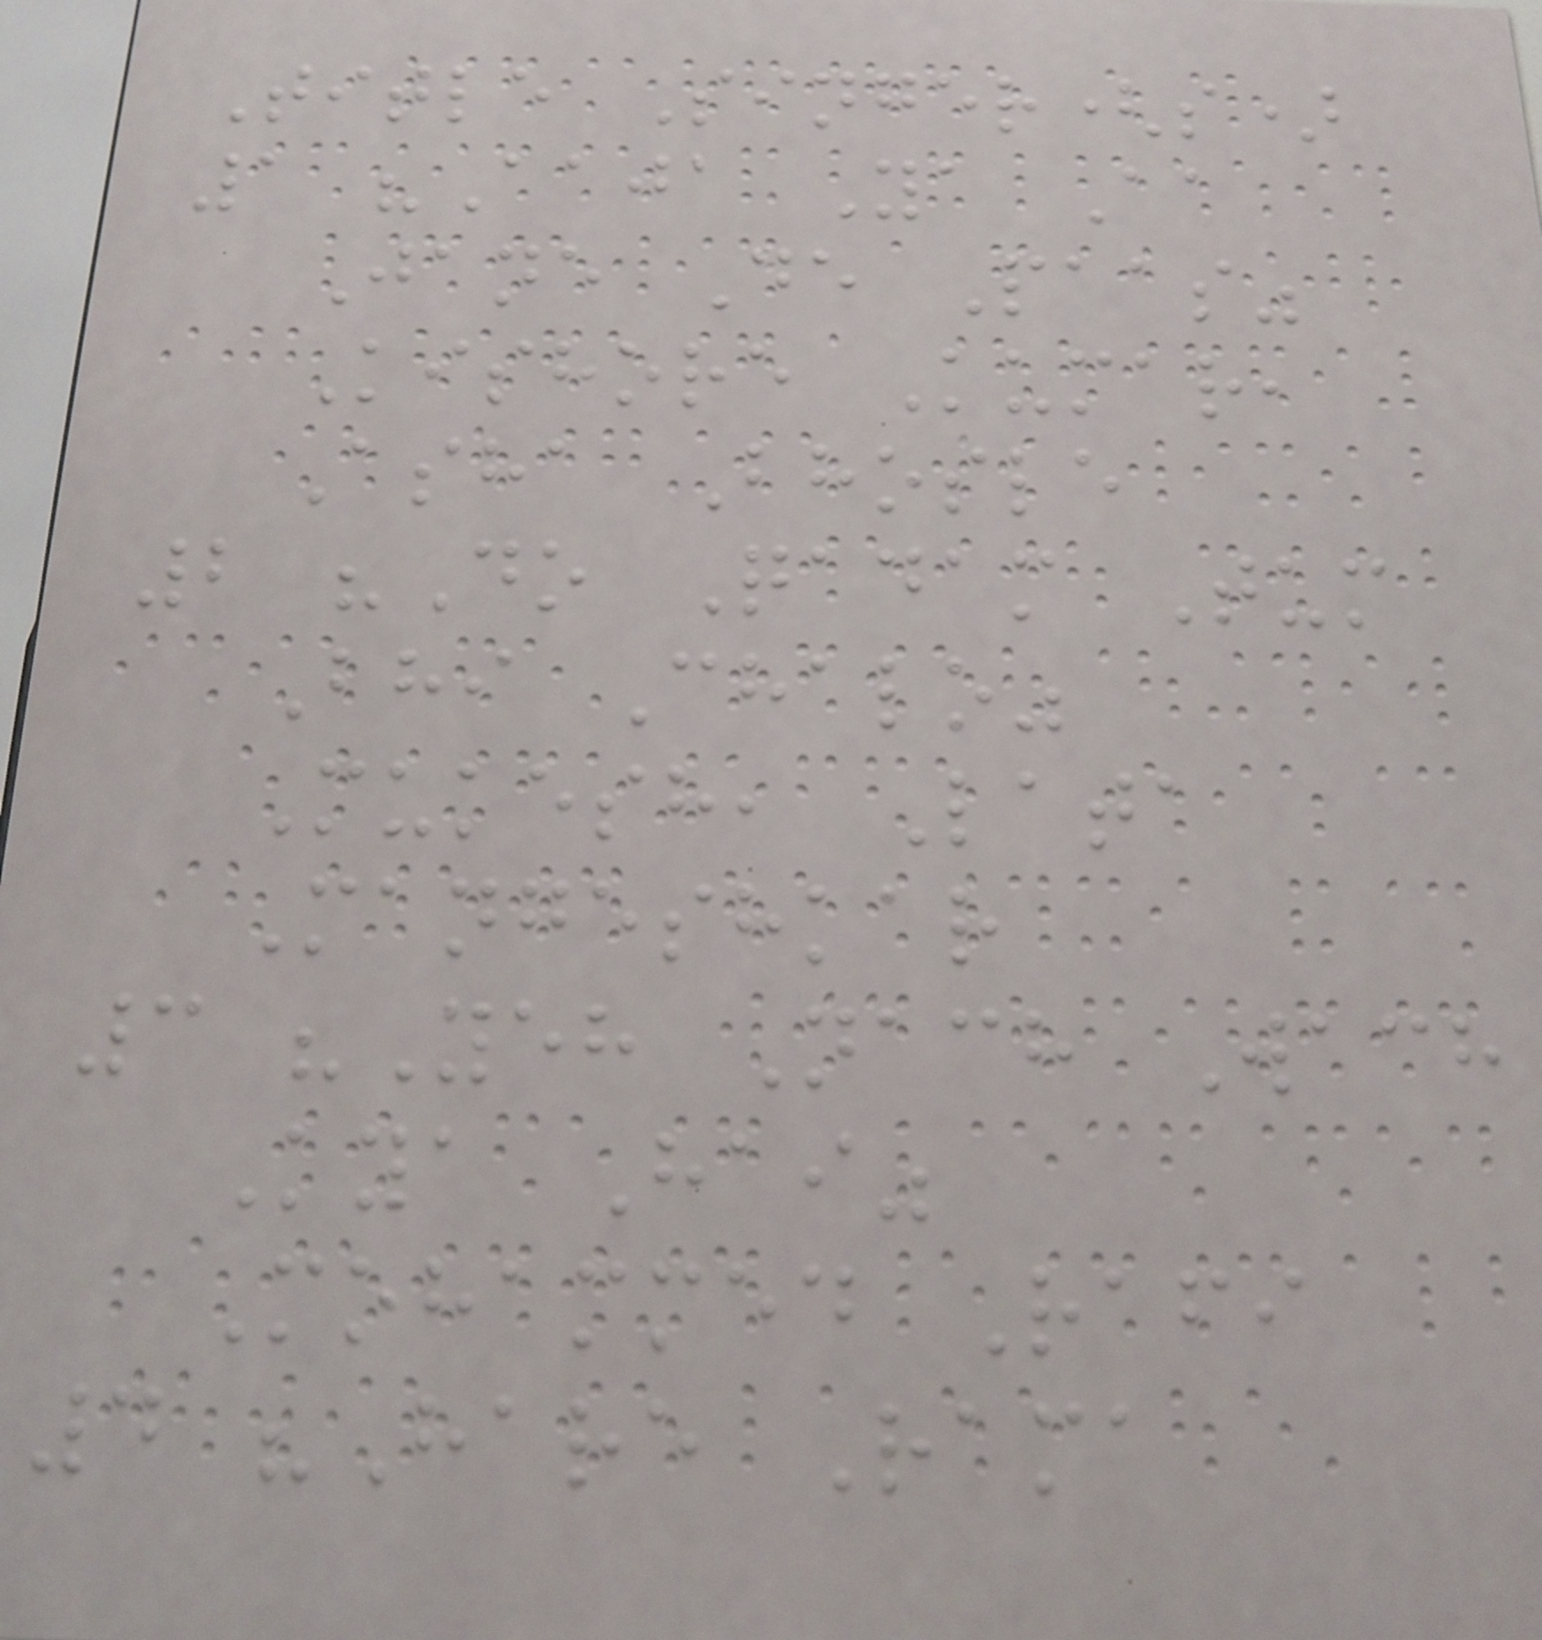Title Singer(s)
1 "Aaja Ya Aa
Jane De Paas"
Kishore Kumar,
Asha Bhosle
2 "Do Qadam Tum
Bhi Chalo"
Mukesh, Lata
Mangeshkar
3 "Yeh Nach Wach
Kya Hai"
Mohammed Rafi
4 "Hare Rama
